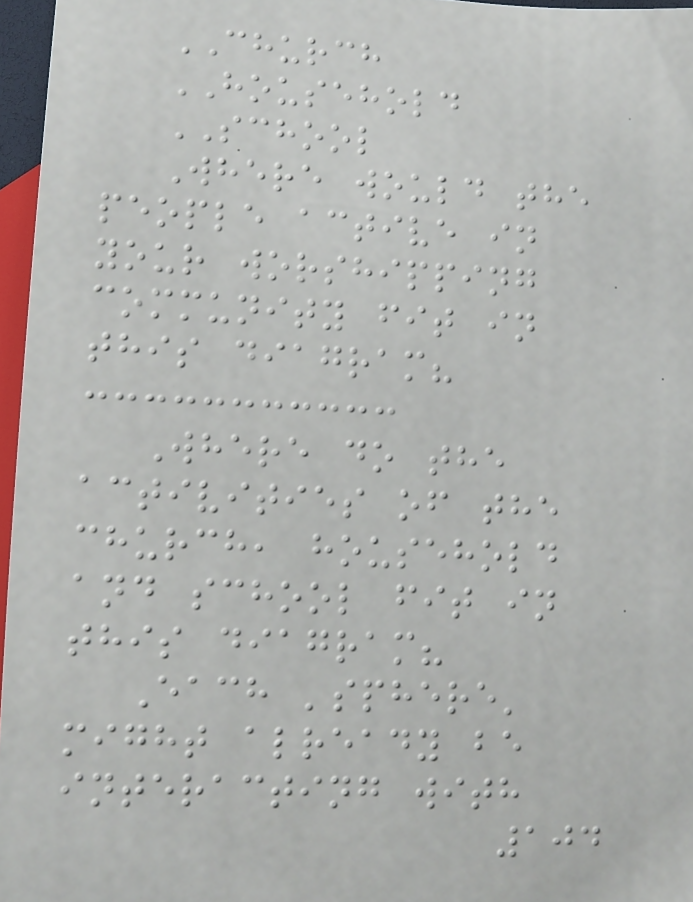CHURCH
HOUSEHOLD
SCHOOL
Where would the
people active in
your worshipping
community fit in
this diagram?
Where do the
activities of the
church, household
and school fit in
this diagram?
Each 'sphere'
might already be
interacting with
104
